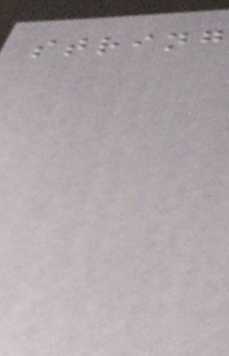string
